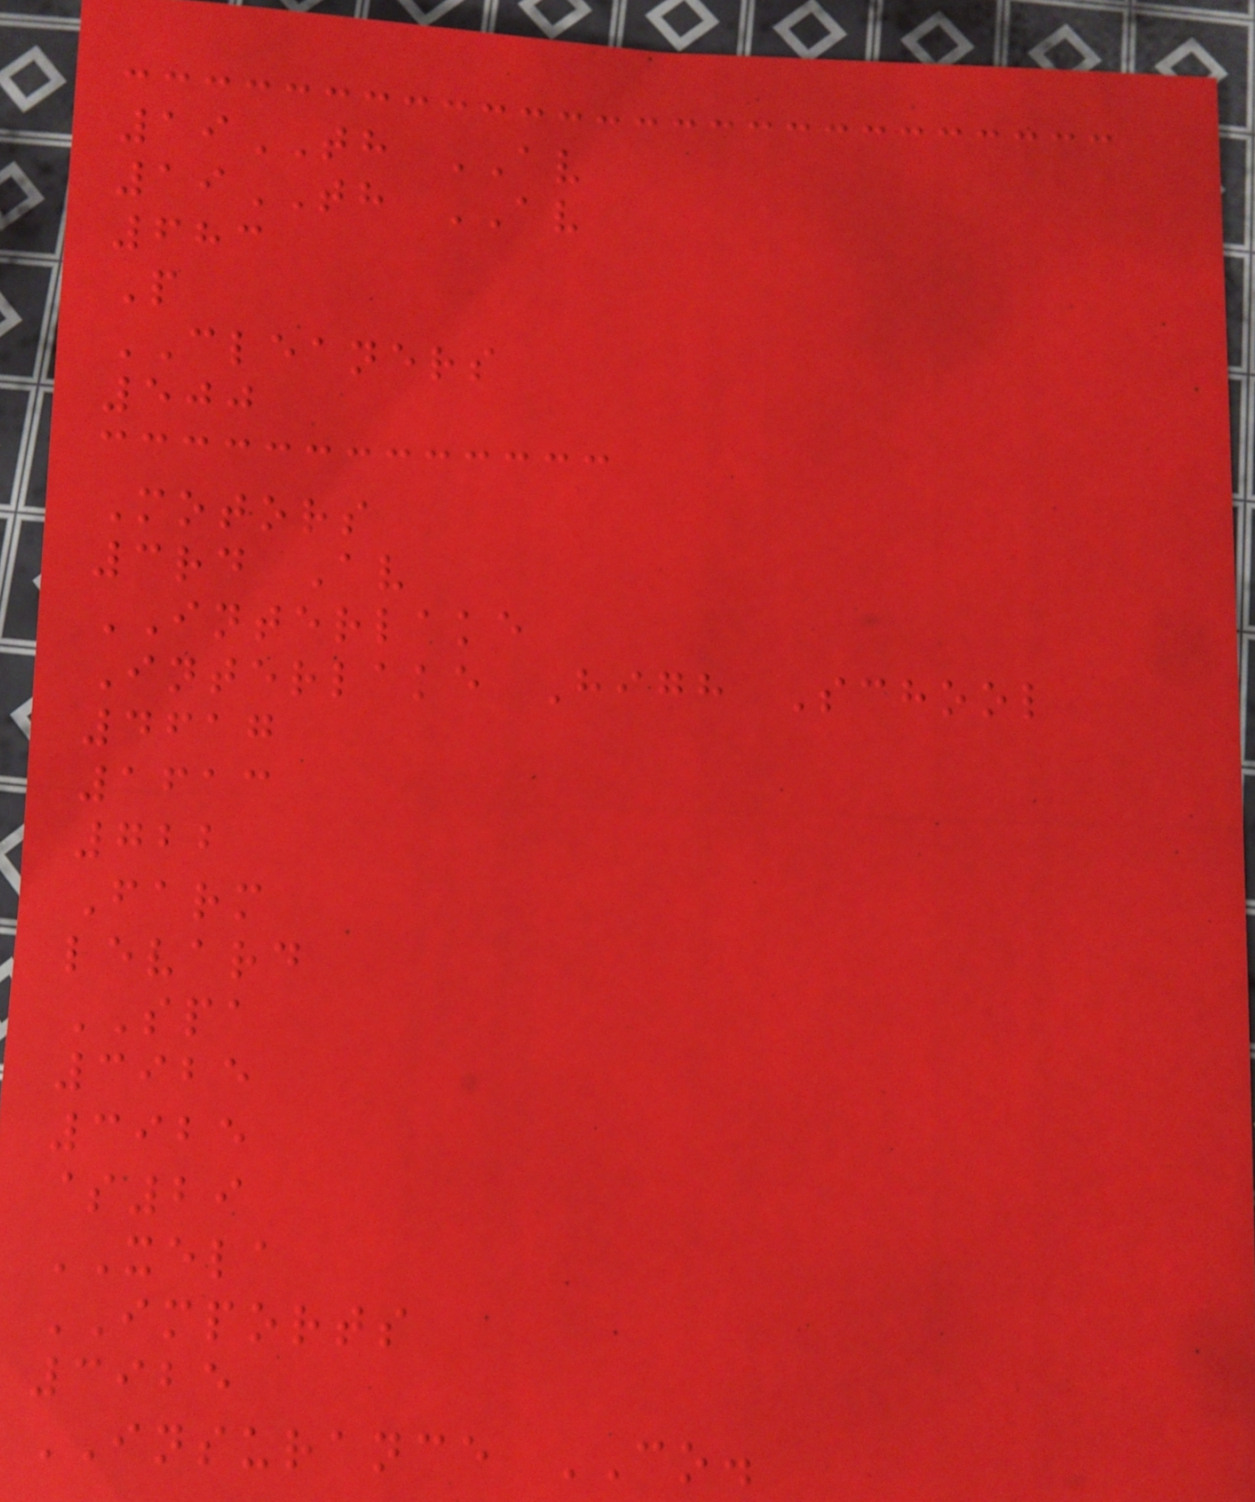19TH AV
19TH AV
683
P
CLEANERS
500
Motors
3rd Av
INTERLAKE
Interlake High School
4617
1613
722
Farm
levard
SPA
3925
3925
$29
XELA
IMPORTS
3925
INSURANCE CO.
